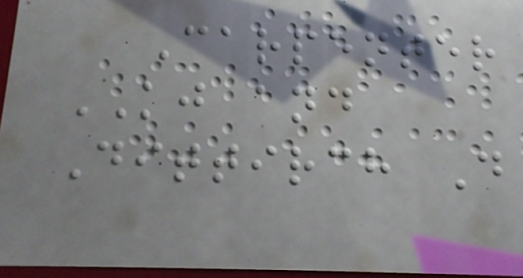Carpenter
KJ and
Dittirch D
